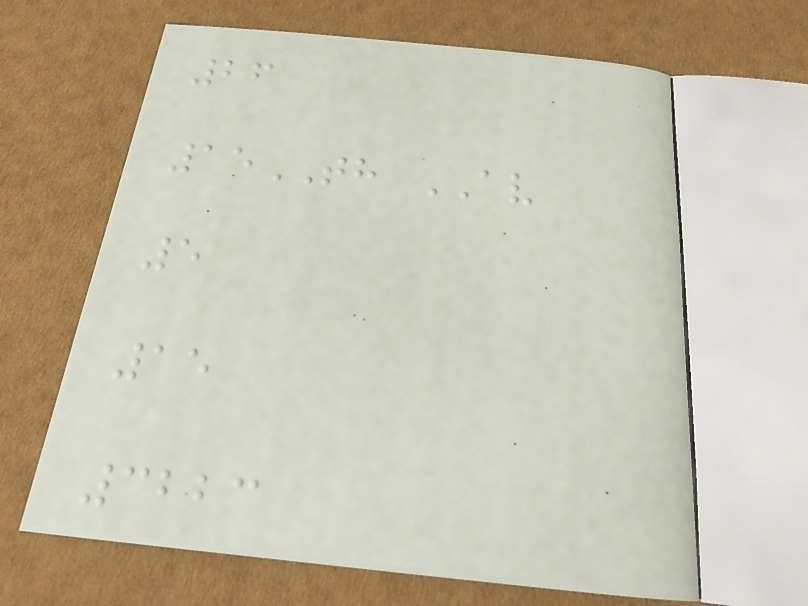26
15TH AV
5
15
3223
